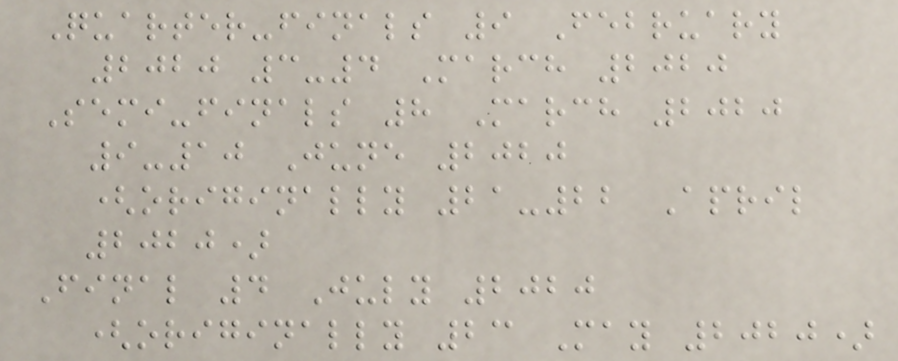Quarter-finals 9 February
2020 3-4 March 2020
Semi-finals 8 March 2020
9-10 June 2020
(originally 21-22 April
2020)
Final 4 July 2020
(originally 23 May 2020)
